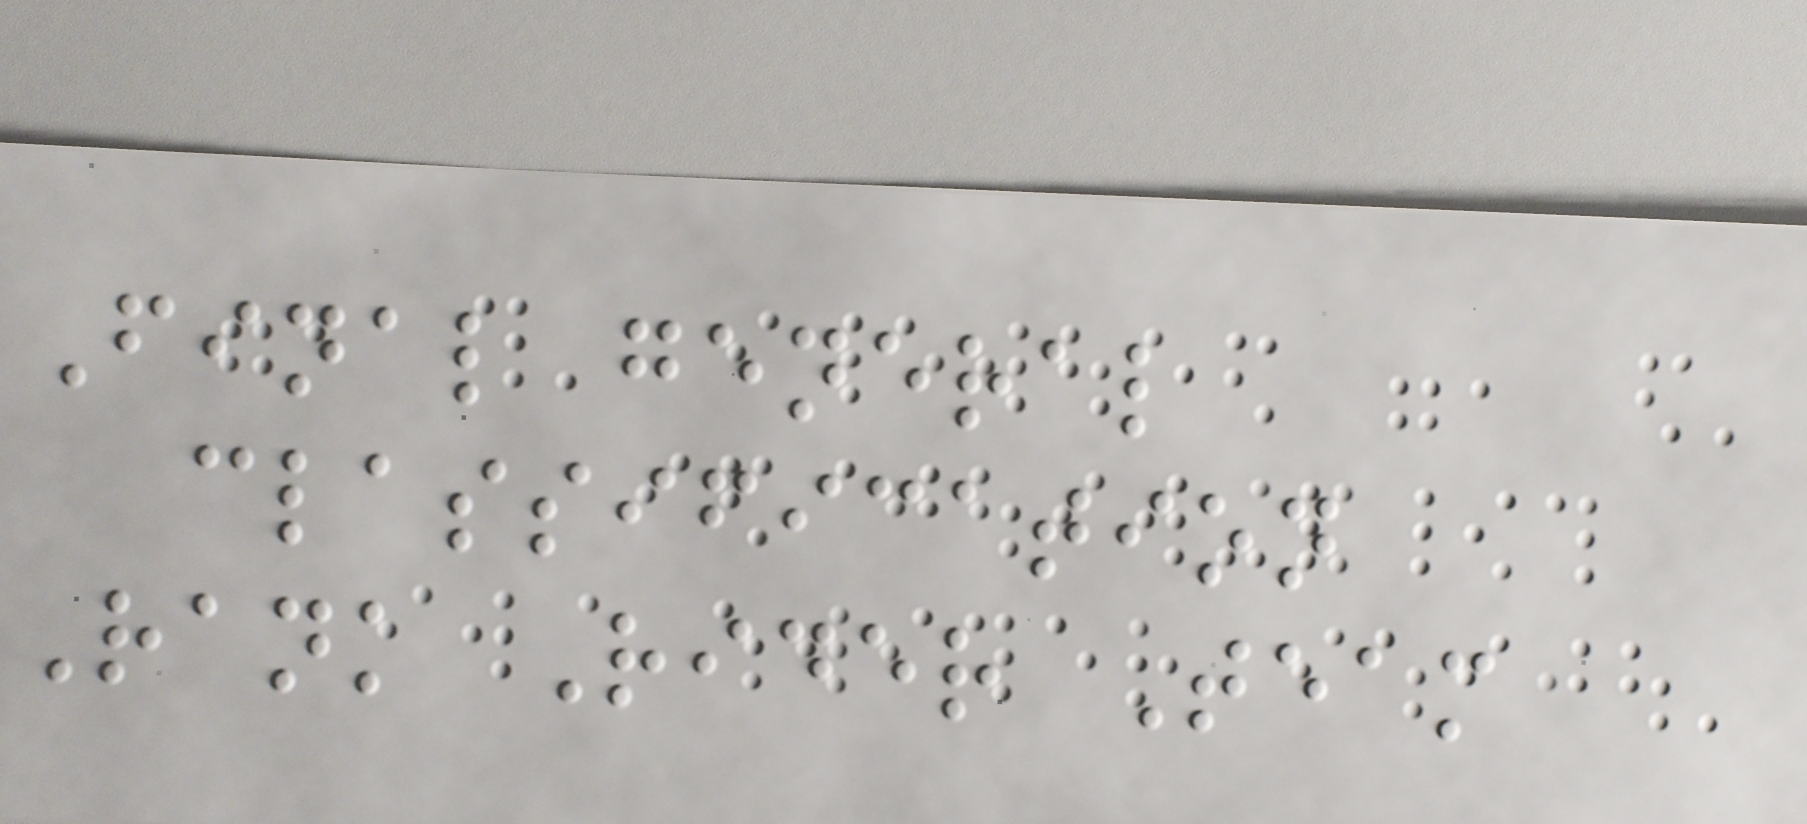Final general
classification
Rank Rider Team
